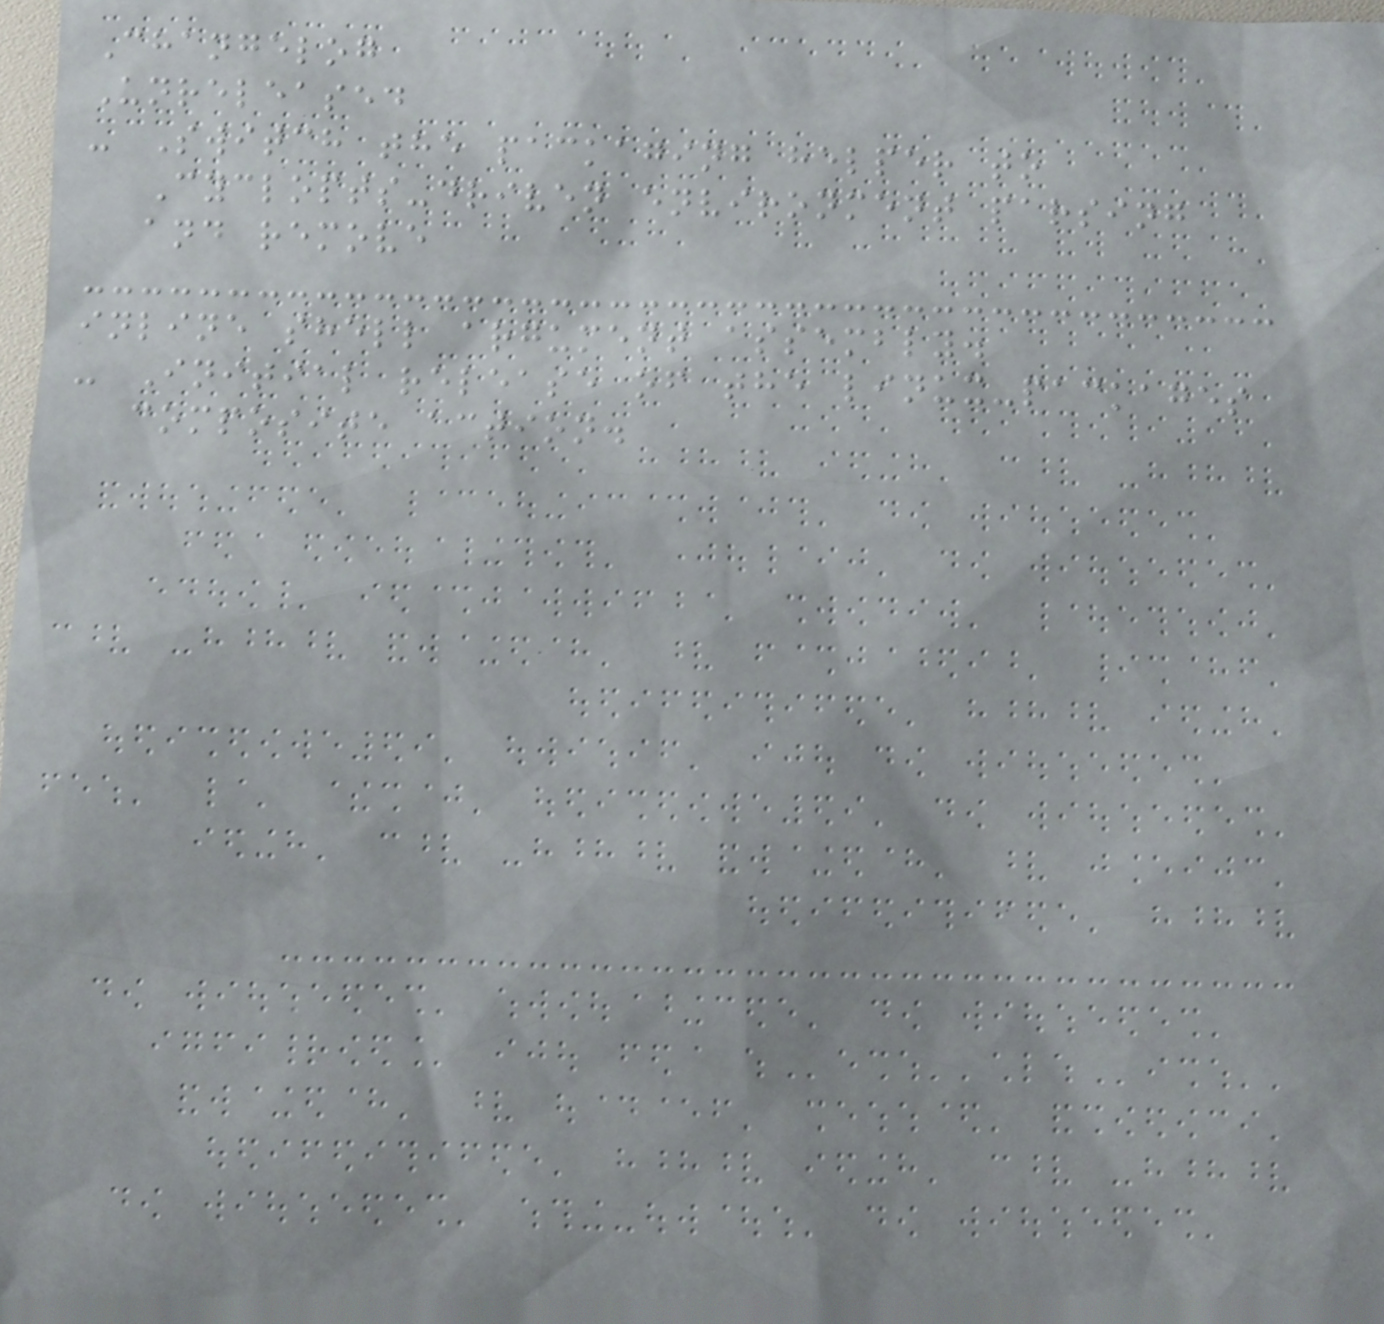Changelog
Unreleased
- Switch the packaging helper to
Cyclopts-driven environment parsing
and remove
inline shell argument assembly.
- Initial release of the linux-packages
composite action.
